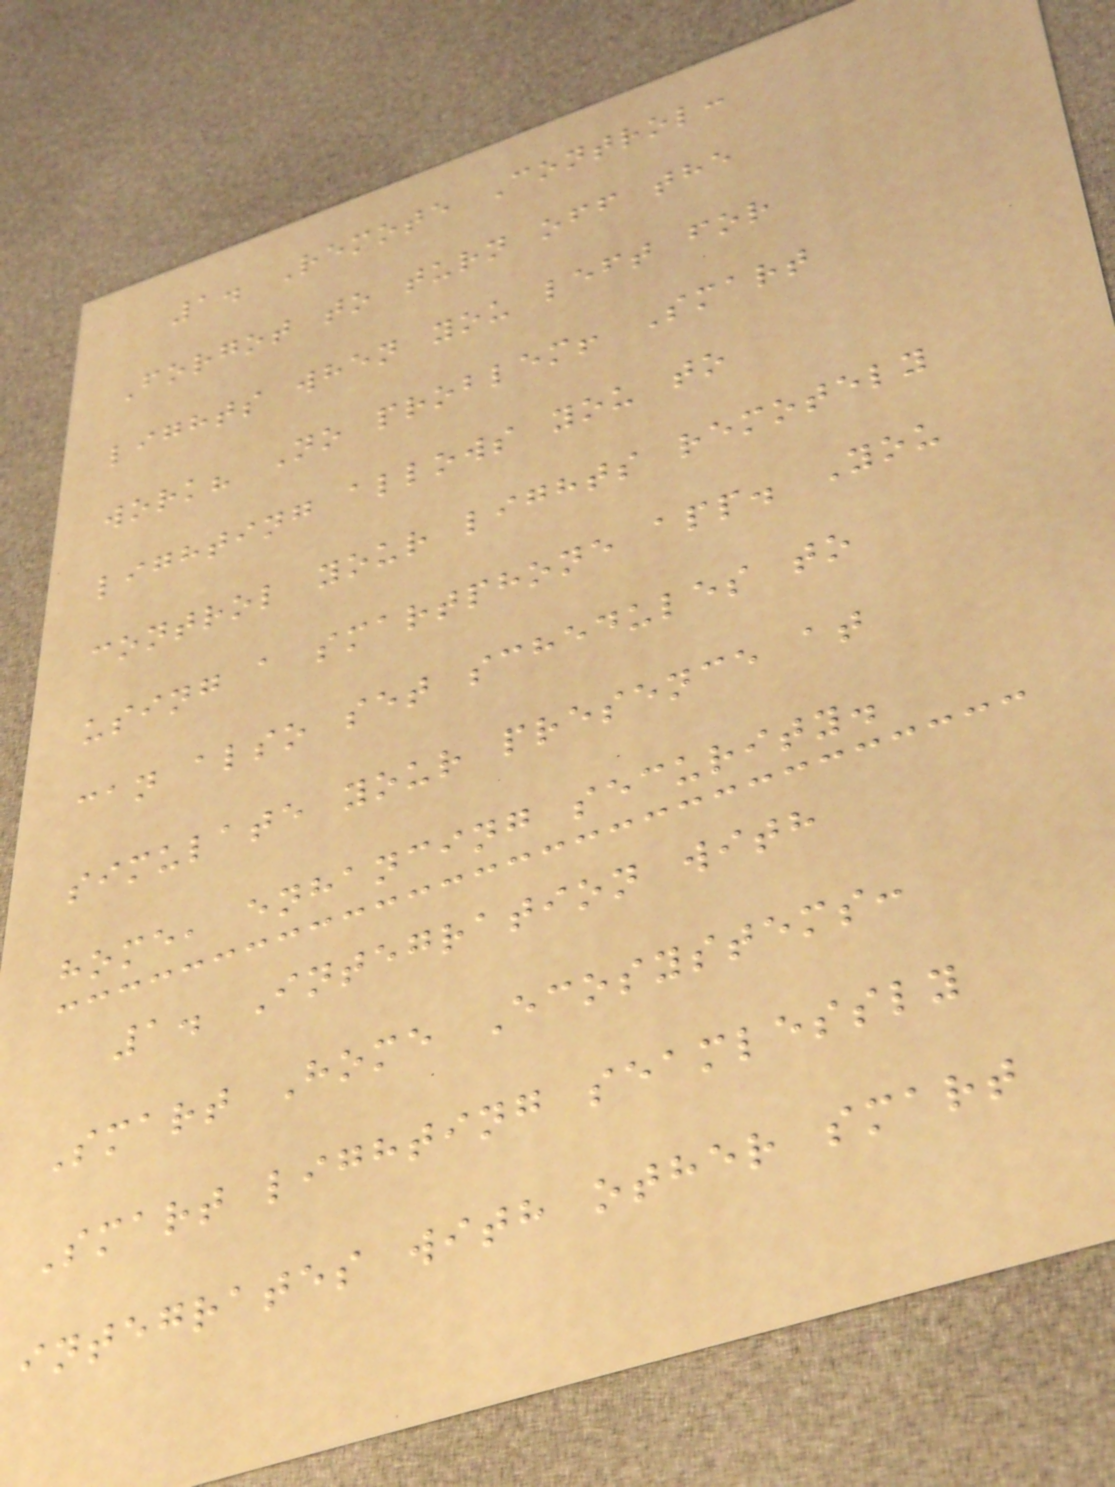1. Remote Control:
Forgot to turn off the
lights when you left for
work? No problem! Smart
lighting allows you to
control your lights remotely
using a smartphone app. You
can also set schedules to
simulate your presence at
home, enhancing security.
1. Integration with
Smart Home Ecosystems:
Smart lighting seamlessly
integrates with other smart
